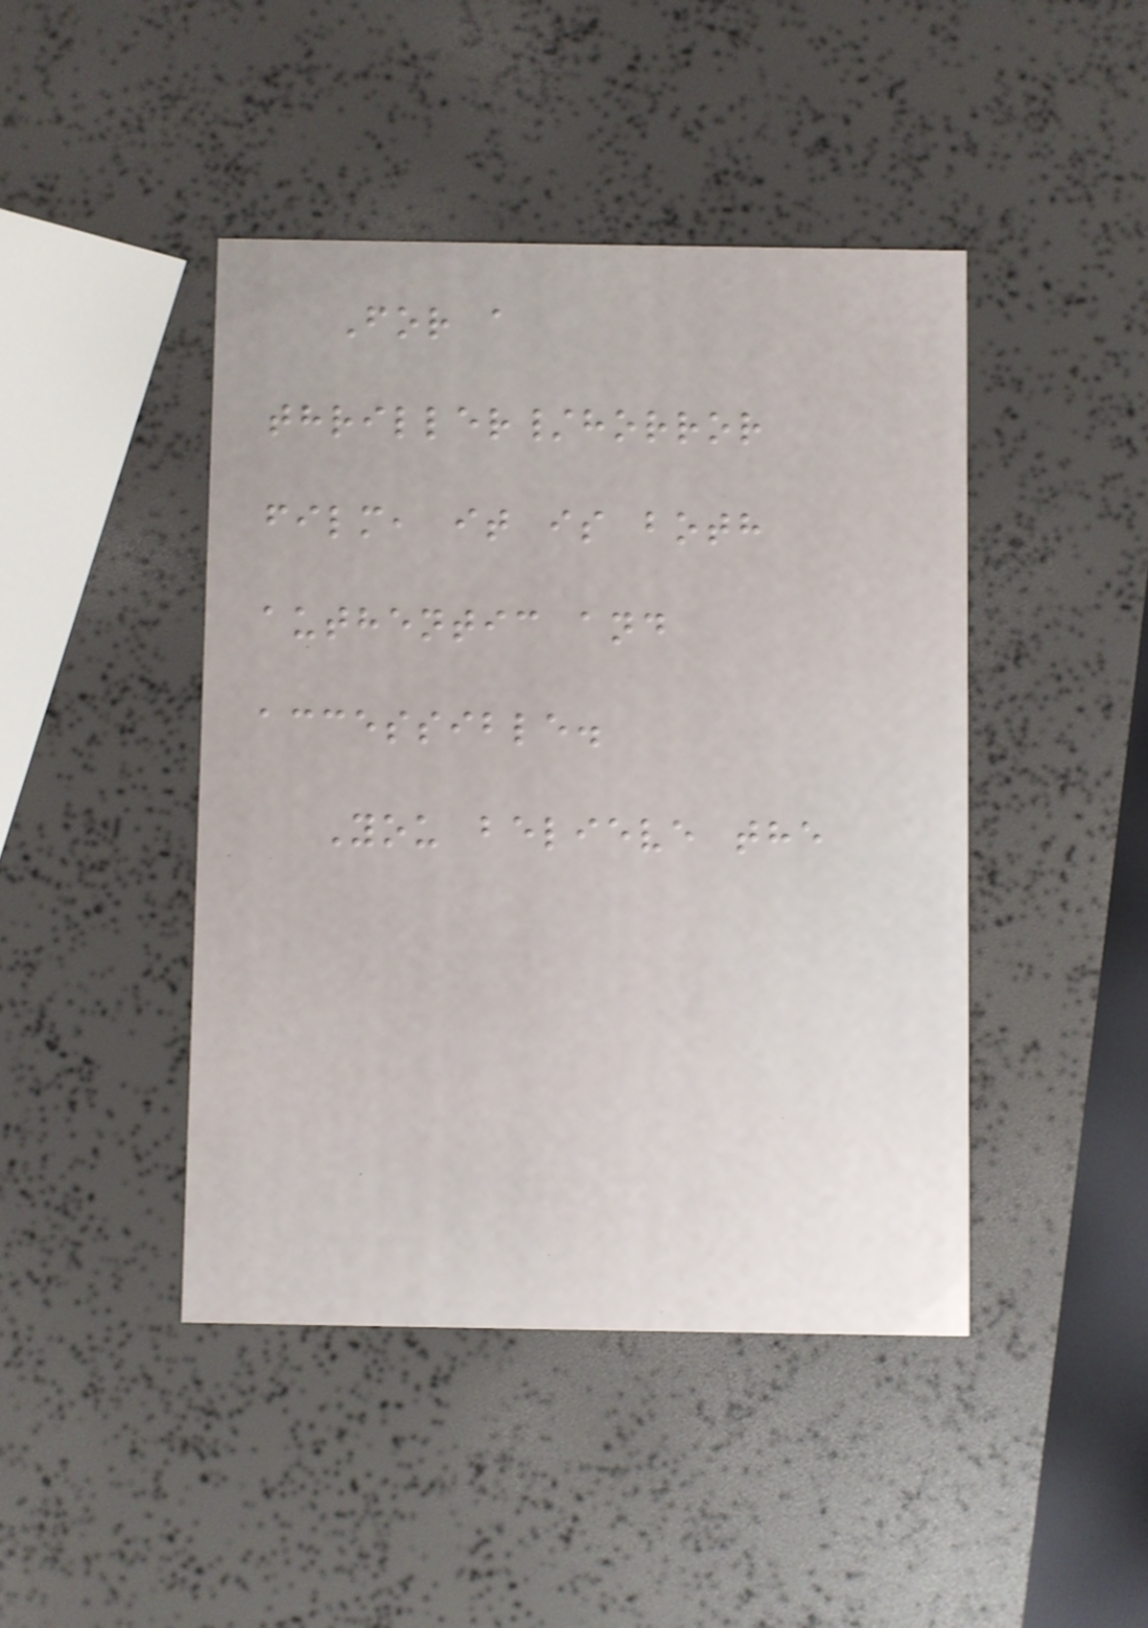For a
thriller/horror
film, it is both
authentic and
accessible.
You believe the
